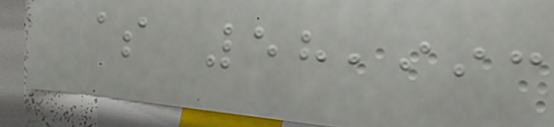$ 58,993
